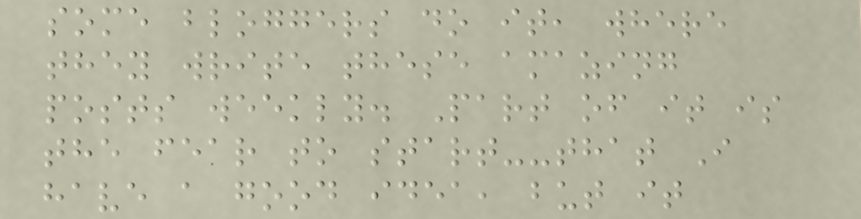some bloggers do it, where
they write these amazing
posts weekly. Part of it is
the fear to start--that I
have a good idea, but it
